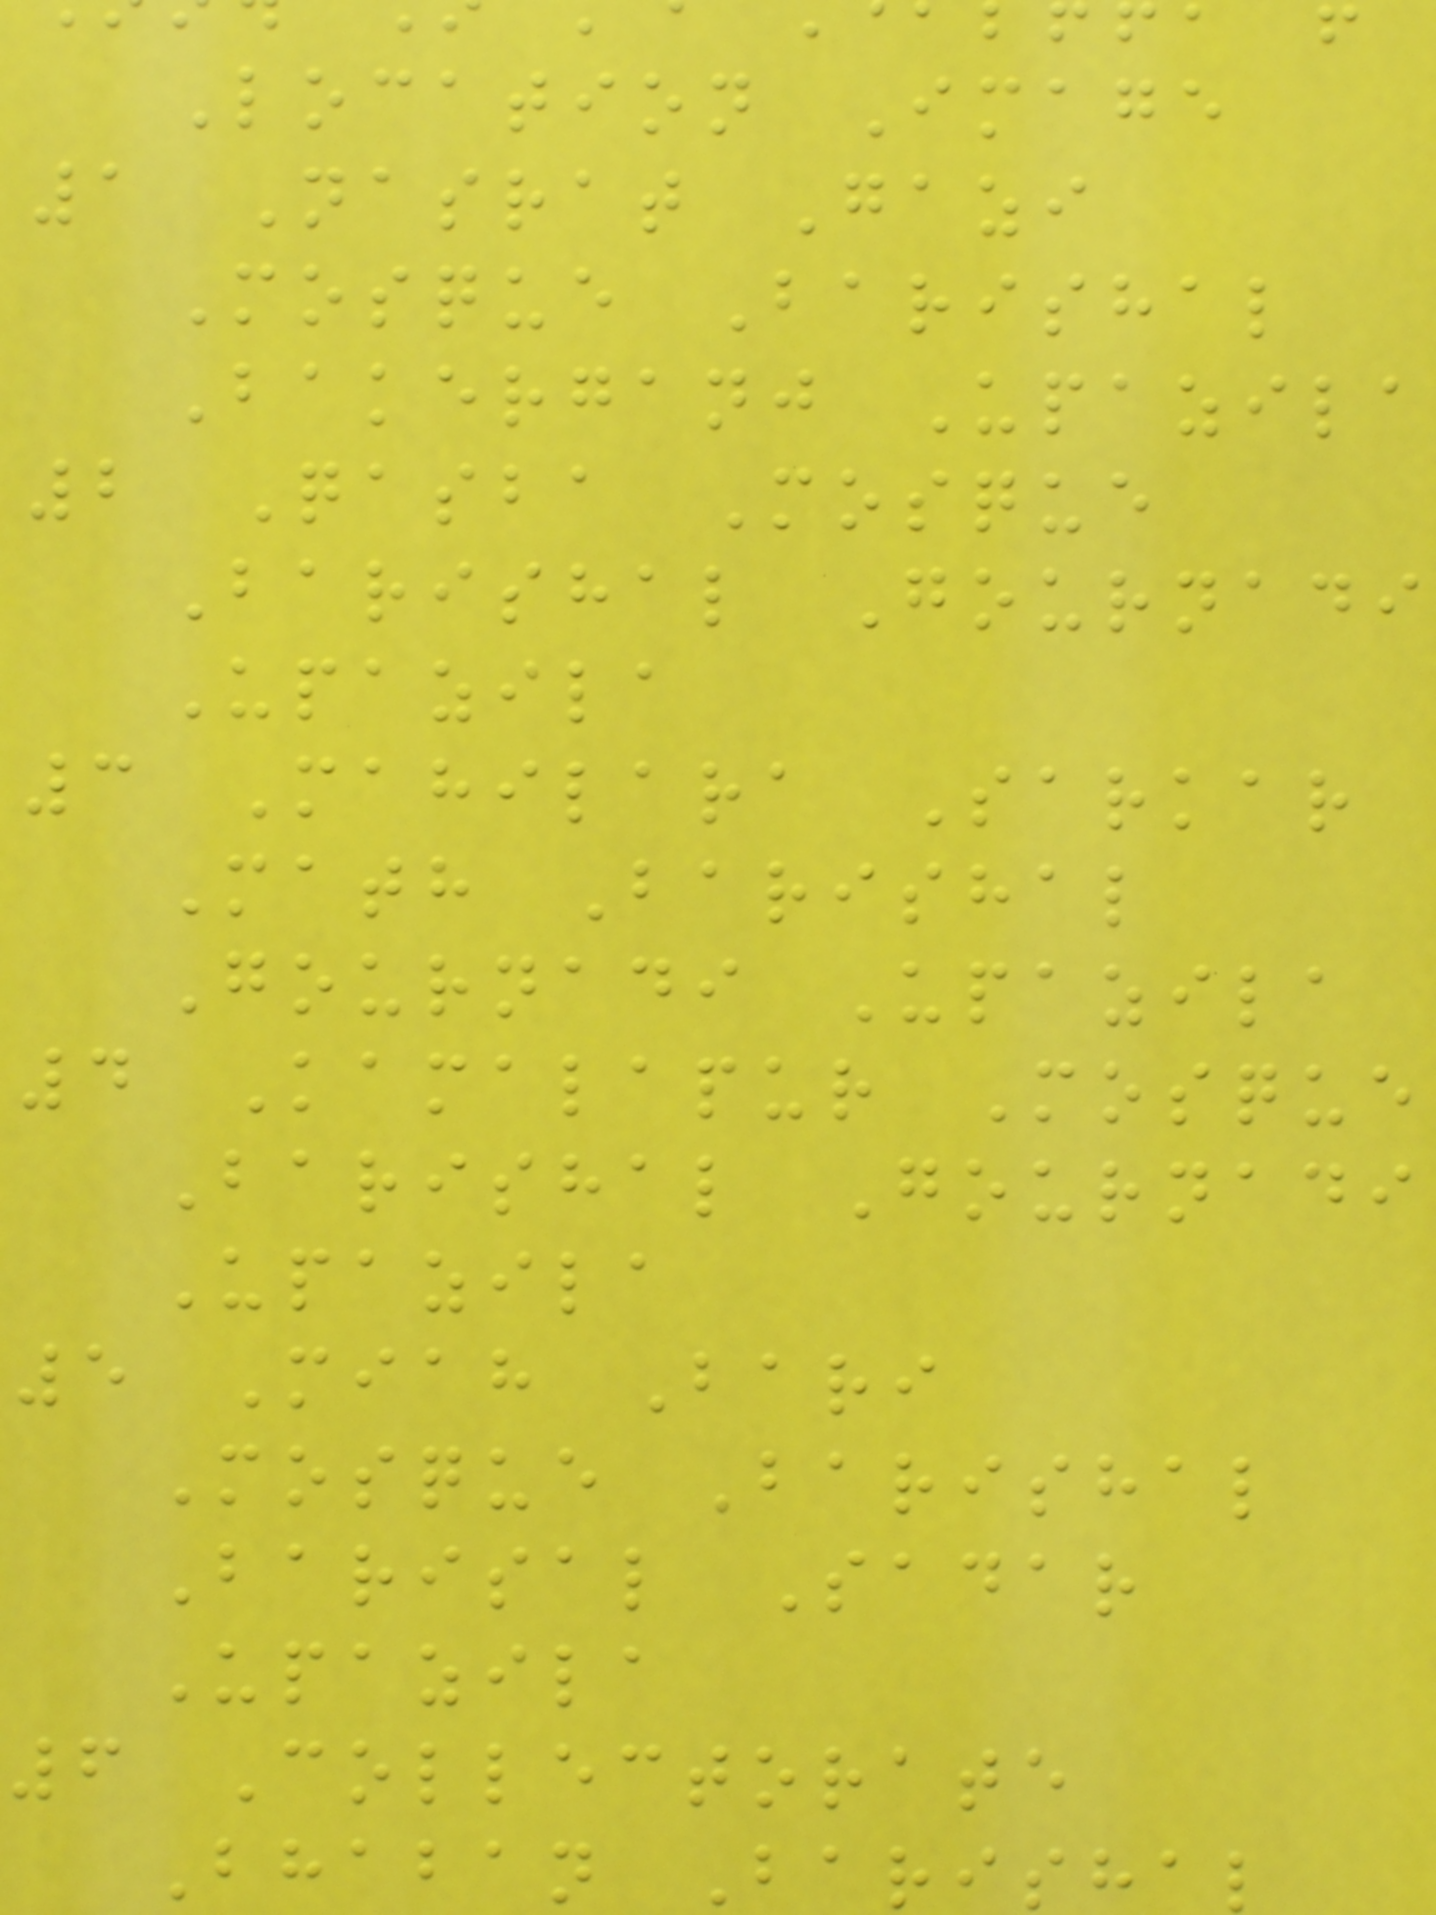Location Image
1 Nasrat Gazi
Mosque Barishal
Bakerganj Upazila
2 Qasba Mosque
Barishal Gournadi
Upazila
3 Mahilara Sarkar
Math Barishal
Gournadi Upazila
4 Kamalapur Mosque
Barishal Gournadi
Upazila
5 Miah Bari
Mosque Barishal
Barisal Sadar
Upazila
6 Collectorate
Bhaban Barishal
